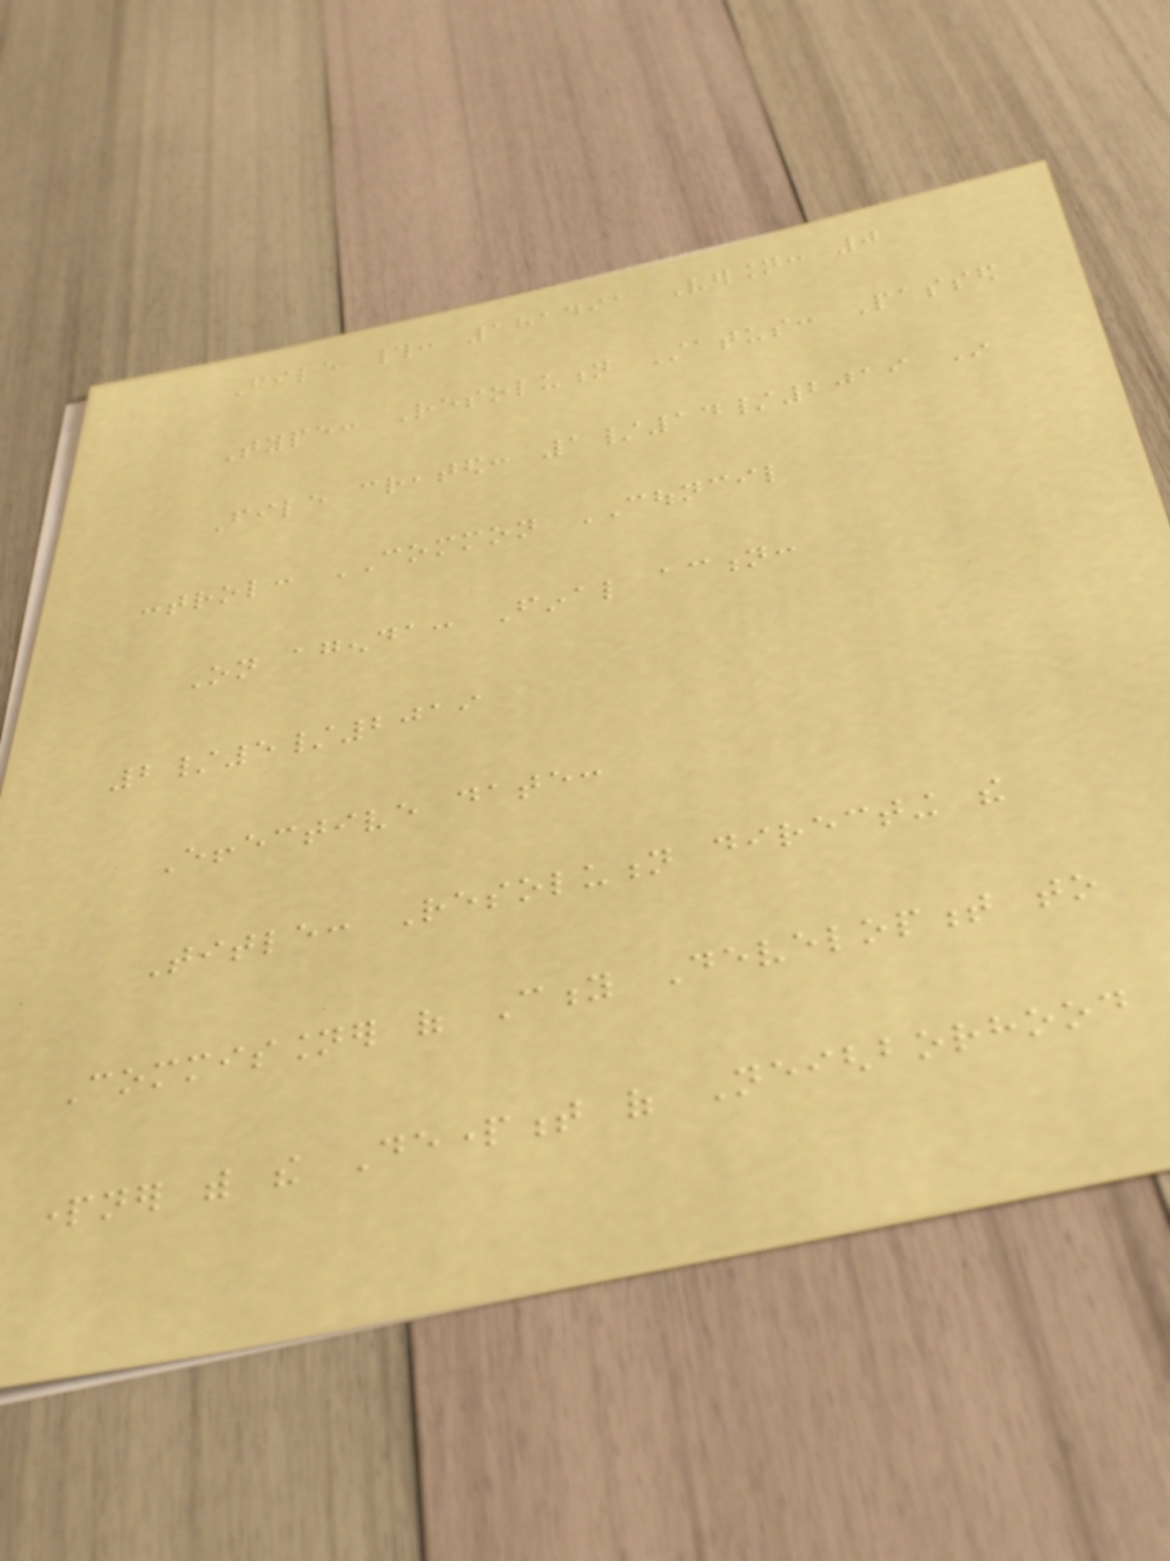File #: 181491 Version: 0
Type: Resolution Status: Passed
File created: 1/14/2019 In
control: COMMON COUNCIL
On agenda: Final action:
2/5/2019
Effective date:
Title: Resolution directing the
Commissioner of City Development to
partner with the Department of Neighborhood
